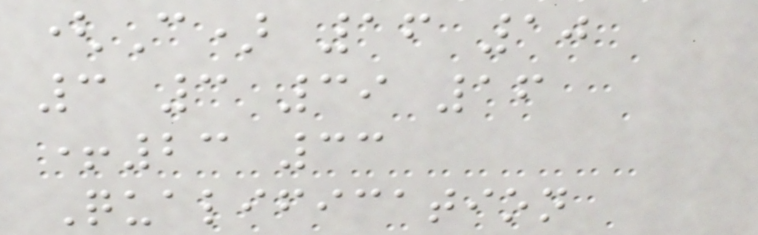(C) 16 10
3 3 39 16
+23 33
Qualification
